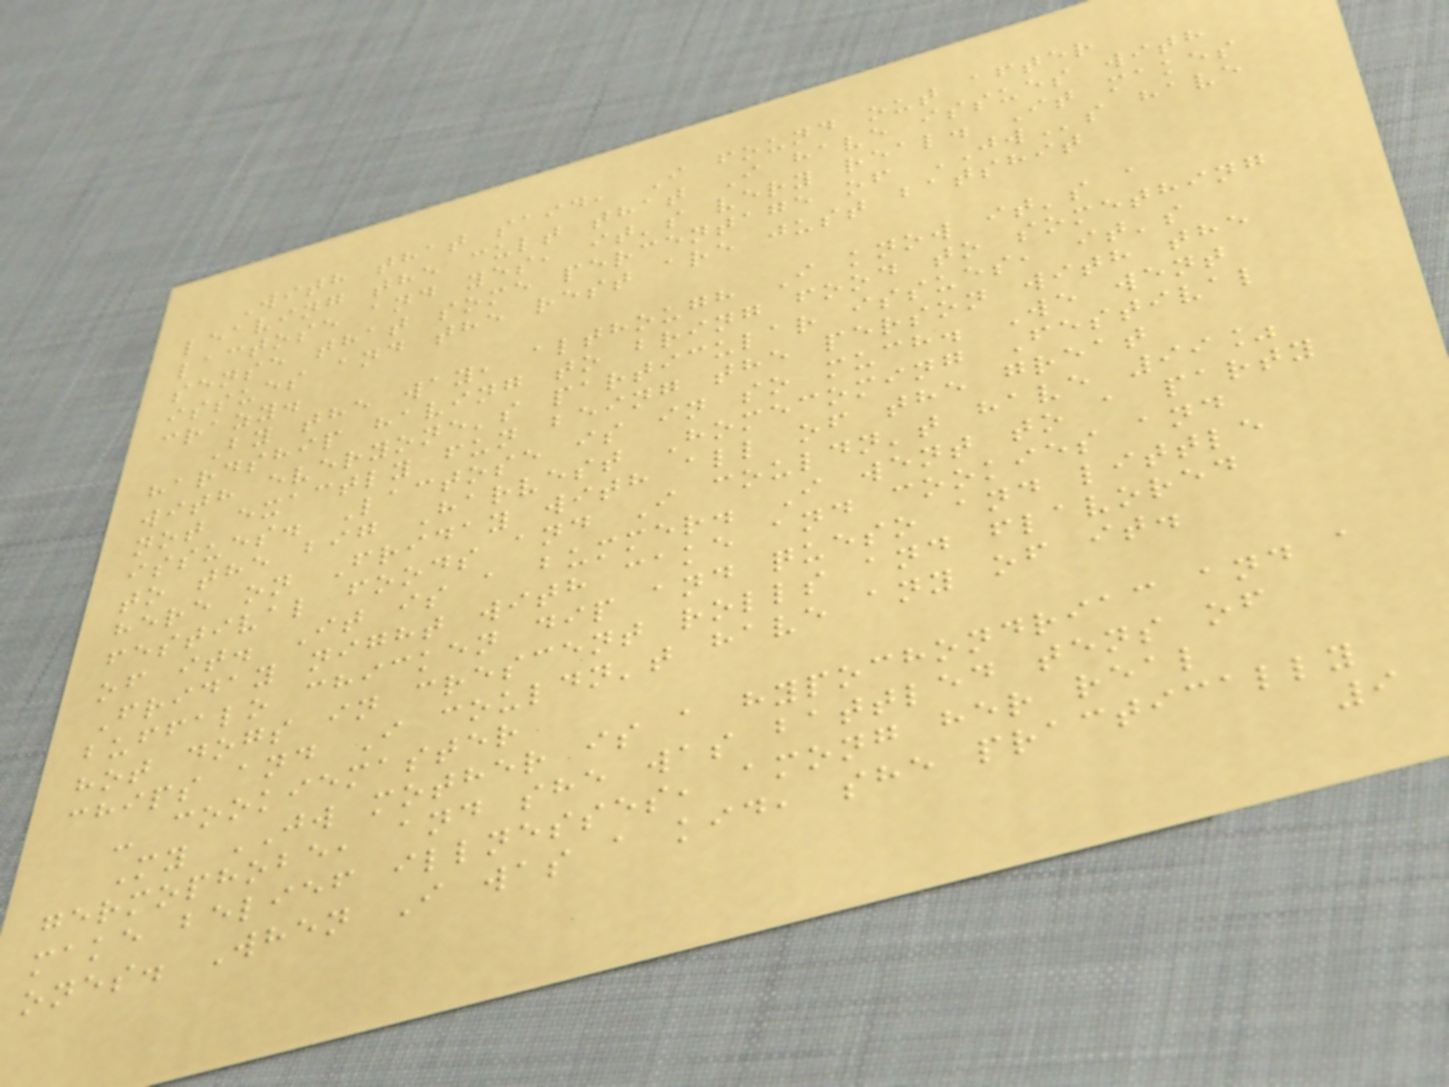With that said, I found out after
leaving the cult that I have issues with
lactose and yes, it's very real. It makes
sense that some percentage of JWs have
issues and the rest are just batshit
crazy.
By the way, although I know it's a
hardship having to bring food to something
with everyone's particular issues, it's
not exactly fun being the person with the
issues. Lactose is in so much. We went
to the big Harvest Homecoming Festival
here on Friday with all of the great
festival foods and I couldn't have 99%
of it. It is a bummer. I went to a party
Friday night with cake and cookies and
buffalo chicken dip and queso and little
hot dogs in crescent rolls and flavored
chips and I couldn't have any of it.
- cookiemaster
My JW mother is a hypochondriac and a
germophobe, and she was battled tens of
make belief illnesses, among her real
ones. When I was a kid, she practically
9
